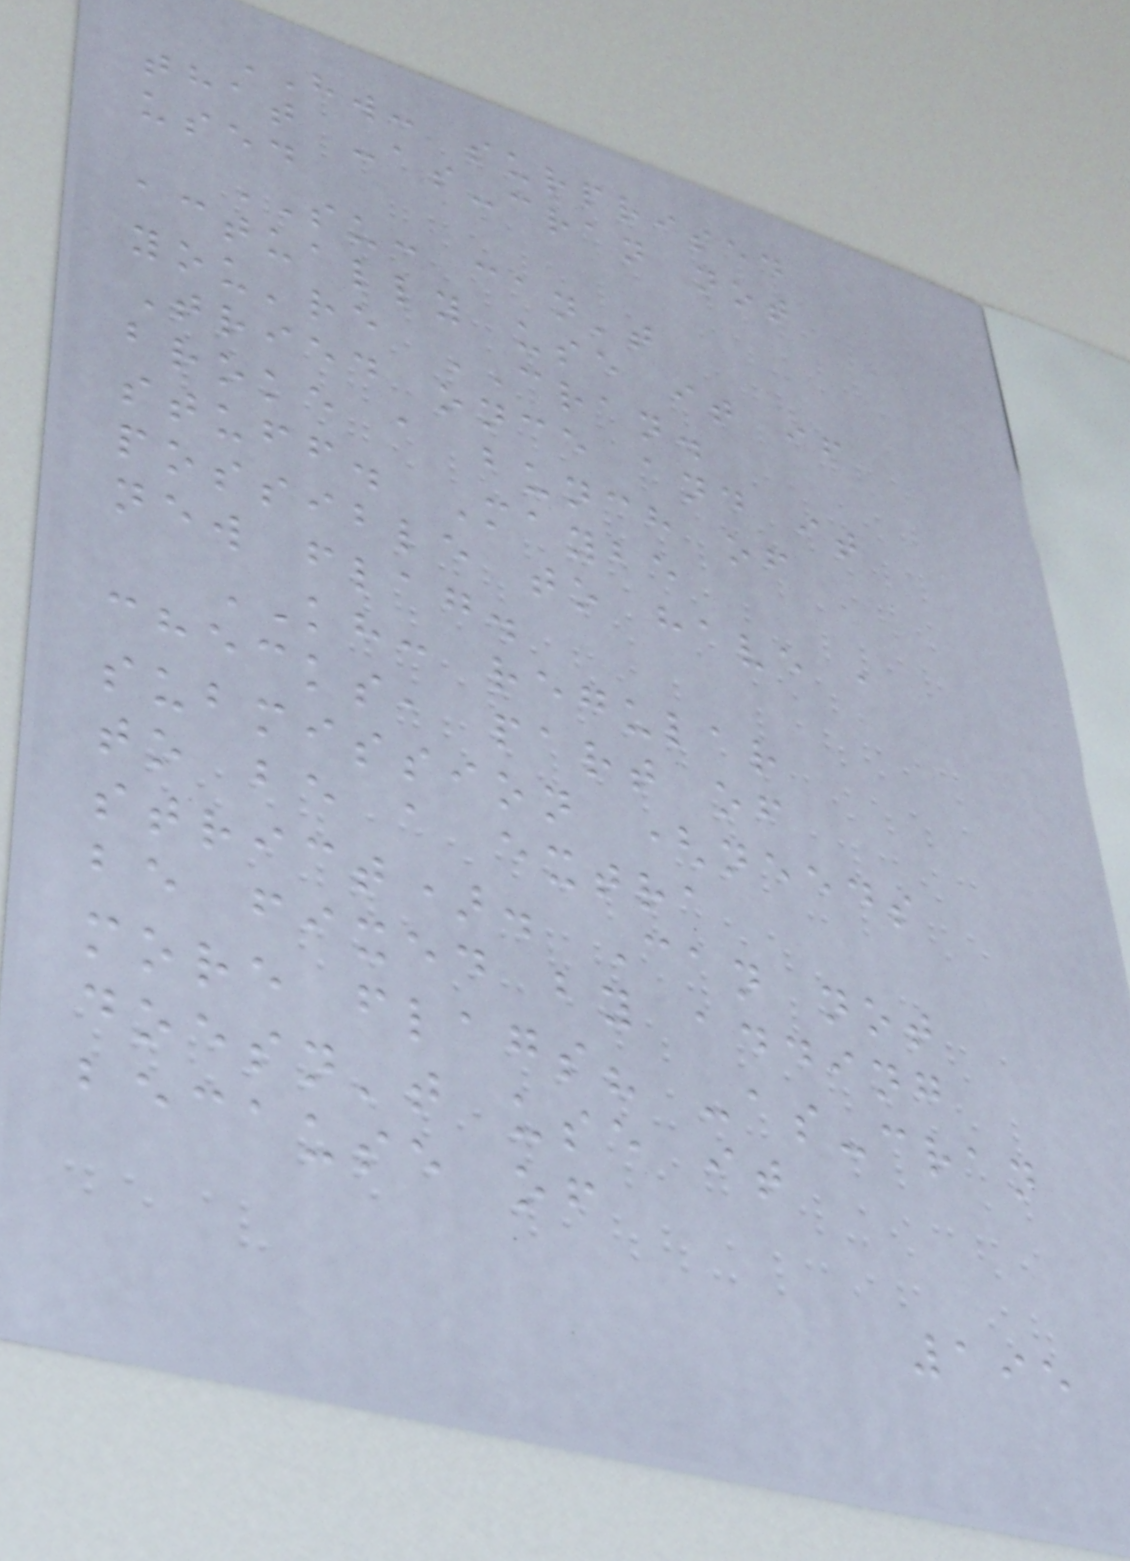HW: surprised
that -as-cran not
used
SU: can't
actually use it if
you're CRAN.
Tried once and it
broke a bunch of
stuff. Maybe
possible to have a
new flag.
KH: regular
checks, part of
submission (needs
to be a extra
strict). Can not
be fixed by adding
more flags? -as-cran
doesn't use it
because of
195
